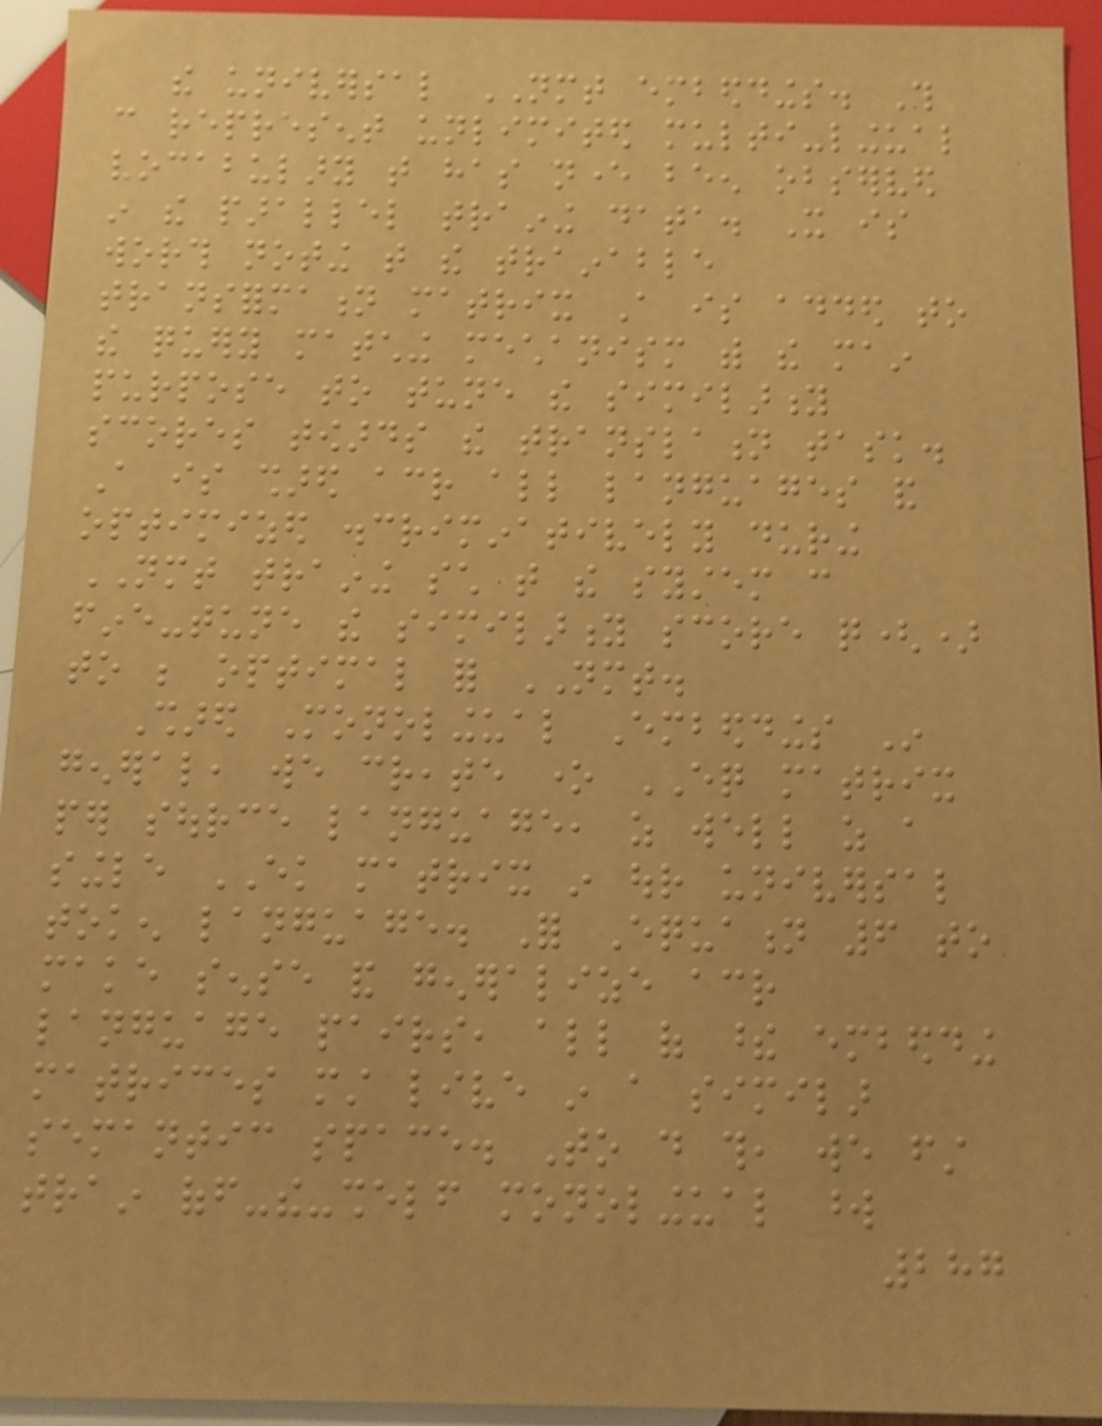the universal NMT embeddings. This
can represent unlimited multi-lingual
vocabulary that has never been observed
in the parallel training data. It is
worth noting that the trainable
transformation matrix A is added to
the query matching mechanism with the main
purpose to tune the similarity
scores towards the translation task.
A is shared across all languages and
optimized discriminatively during
NMT training such that the system can
fine-tune the similarity score q()
to be optimal for NMT.
Shared Monolingual Embeddings In
general, we create one EQ matrix
per source language, as well as a
single EK matrix in our universal
token language. For Equation 6 to
make sense and generalize across
language pairs, all of these embedding
matrices must live in a similar
semantic space. To do this, we first
train off-the-shelf monolingual word
287
